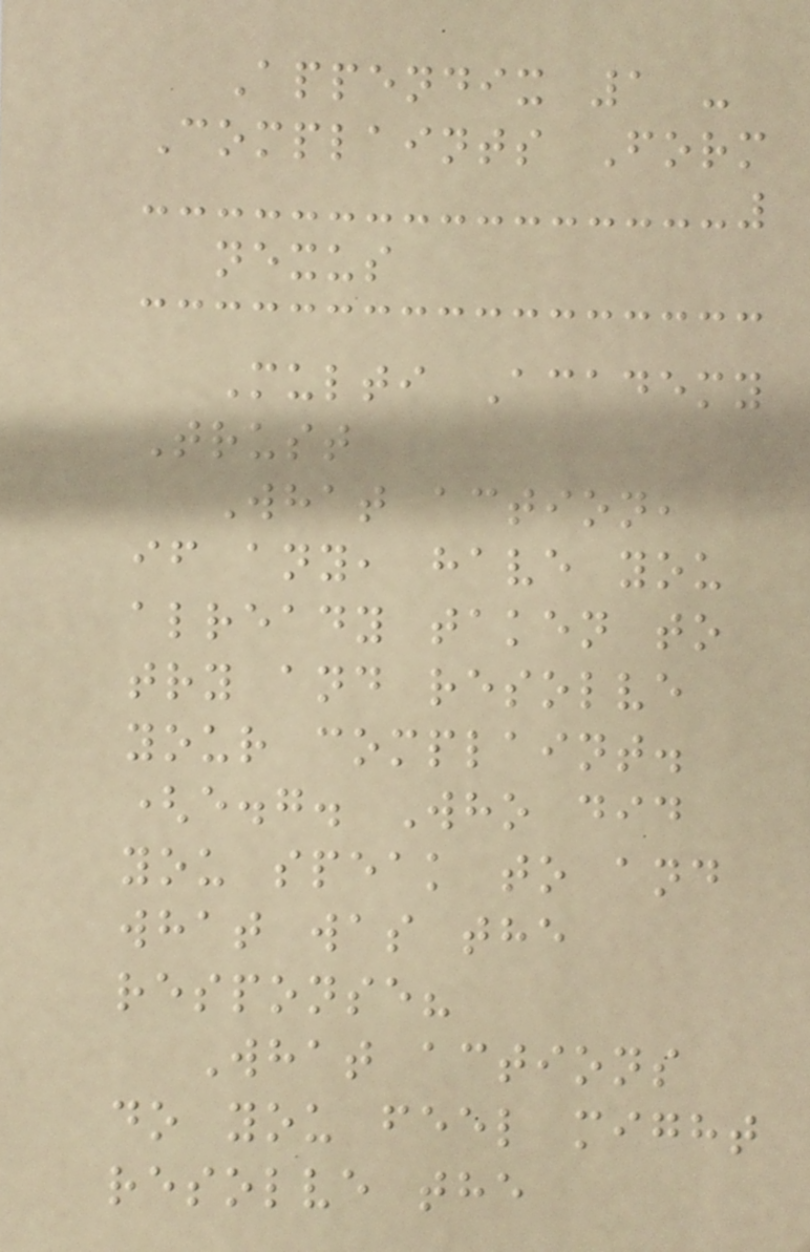Appendix 1 -
Complaints Form
nexus
Multi Academy
Trust
What action,
if any, have you
already taken to
try and resolve
your complaint.
(e.g. Who did
you speak to and
what was the
response?
What actions
do you feel might
resolve the
